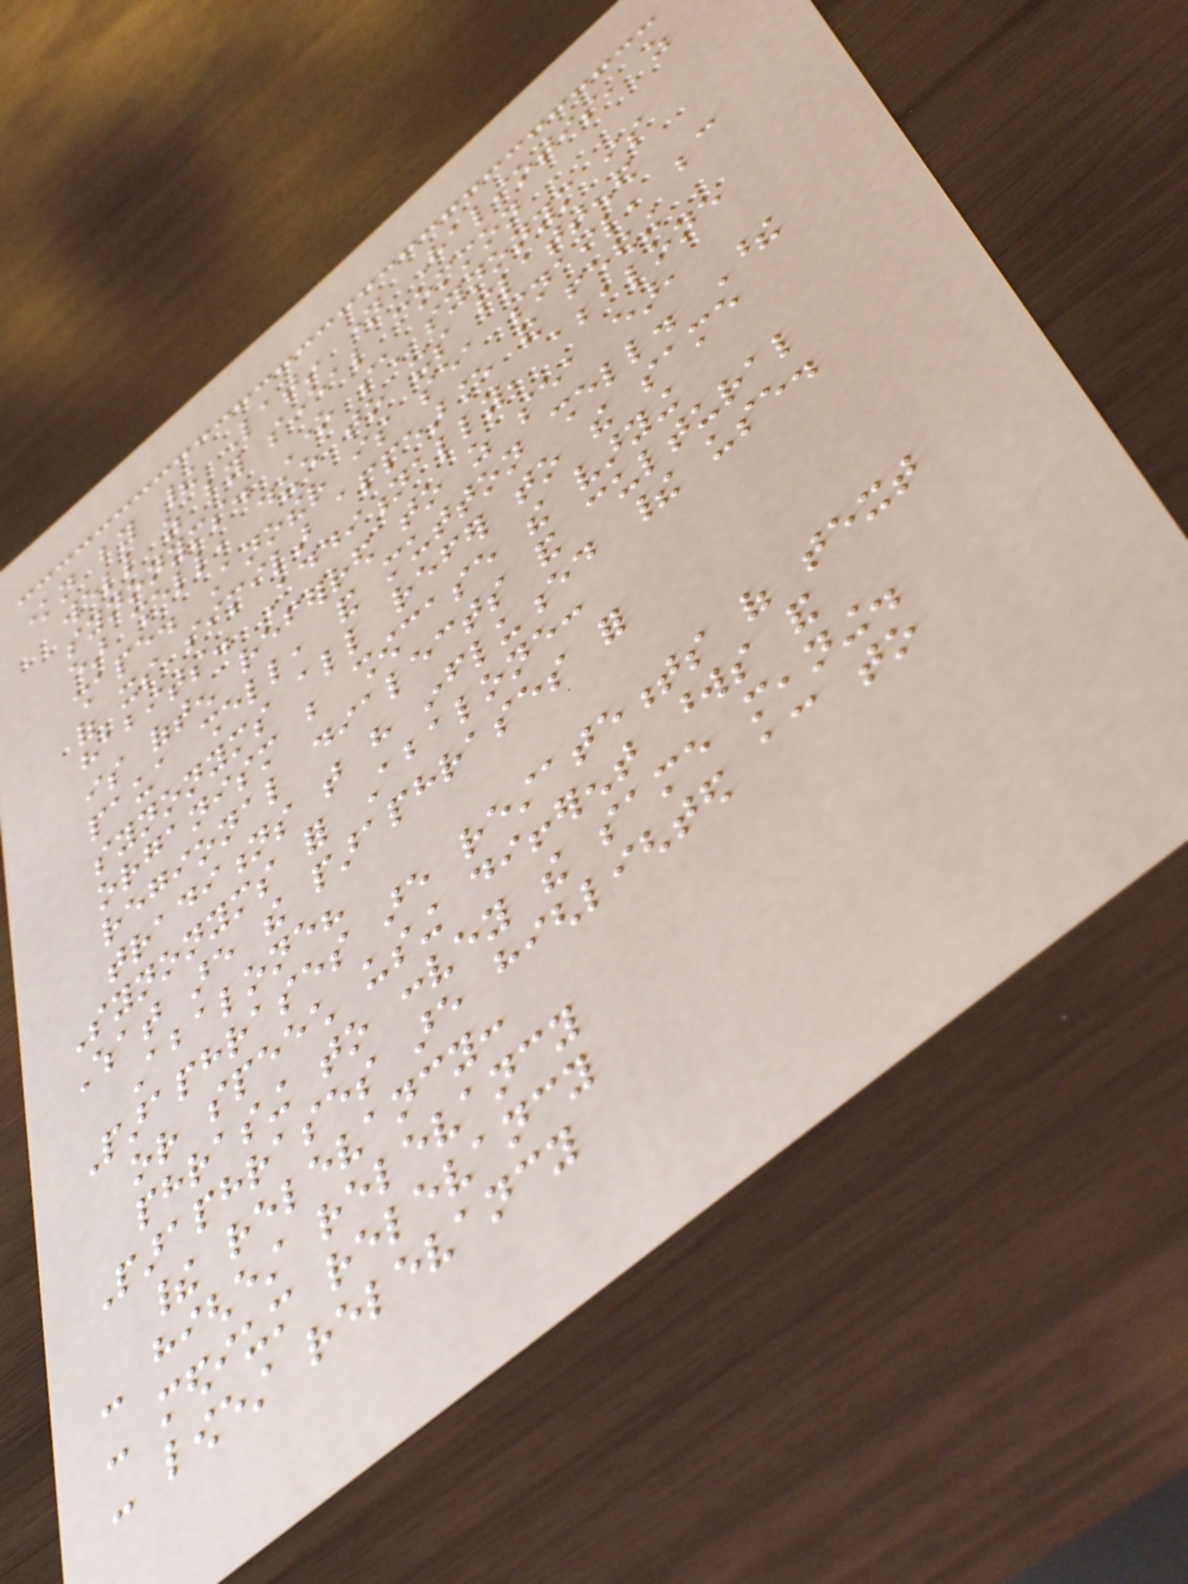known by their Latin name Haliotis, as
well as by several common
synonyms. One such synonym is
ear shell, due to its flattened
shape. Another is sea snail, because
of its similar appearance and feeding
habits. Additionally, abalone
is often referred to as sea ear,
paua shell, and mutton shell. These
synonyms all refer to the same
organism but showcase the varying
regional dialects and cultural
traditions that have influenced their use.
Synonyms for Abalone:
What are the paraphrases for
Abalone?
Paraphrases are restatements of text
or speech using different words and
phrasing to convey the same meaning.
Paraphrases are highlighted according to
their relevancy:
- highest relevancy
- medium relevancy
- lowest relevancy
